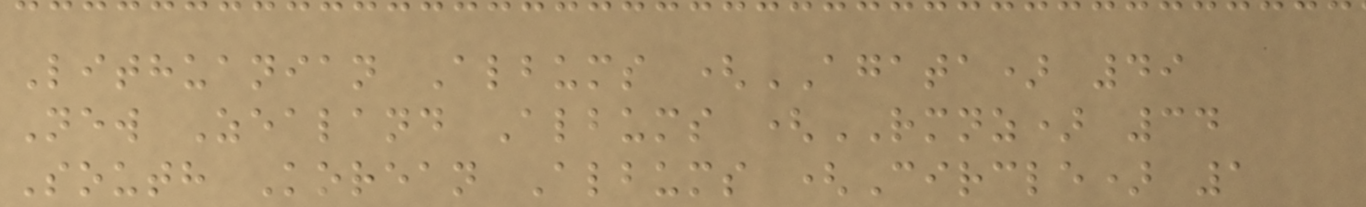Lithuanian Albums (AGATA) 49
New Zealand Albums (RMNZ) 34
South Korean Albums (Circle) 1
